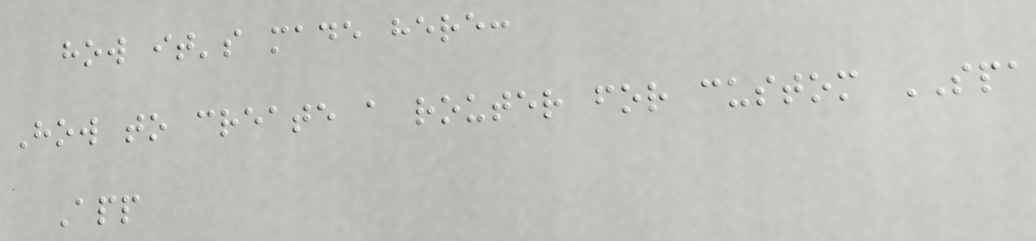how it's made here:
How to create a router for custom SPA
App
